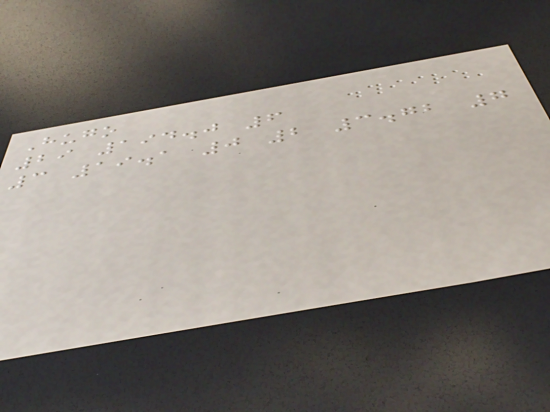Hugo
29 194.0 6
3 19.1 0 2 3.72 7
